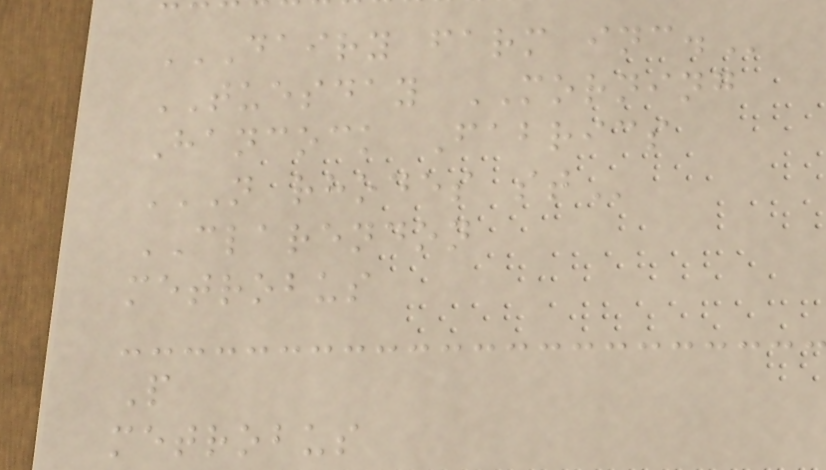DAIRY FARM INC.
TUESDAY MORNING
Hancock Fabrics
N RHODES ST
CLARENDON
metrobus
P
metrobus
